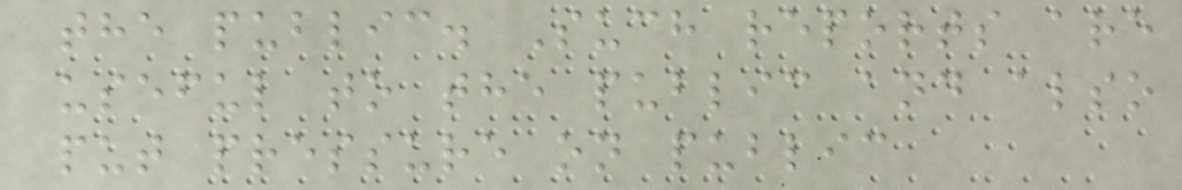the public. Such reports are
useful to the public and also
put pressure on public
